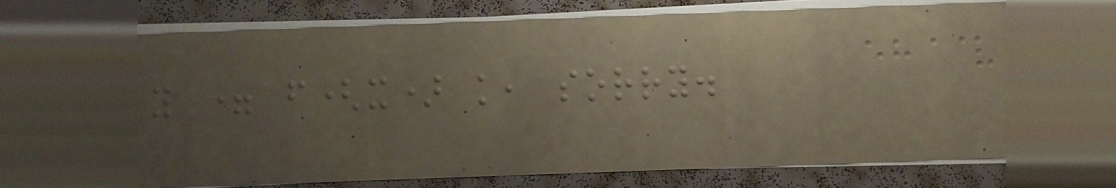y = f(x) k, sorry.
